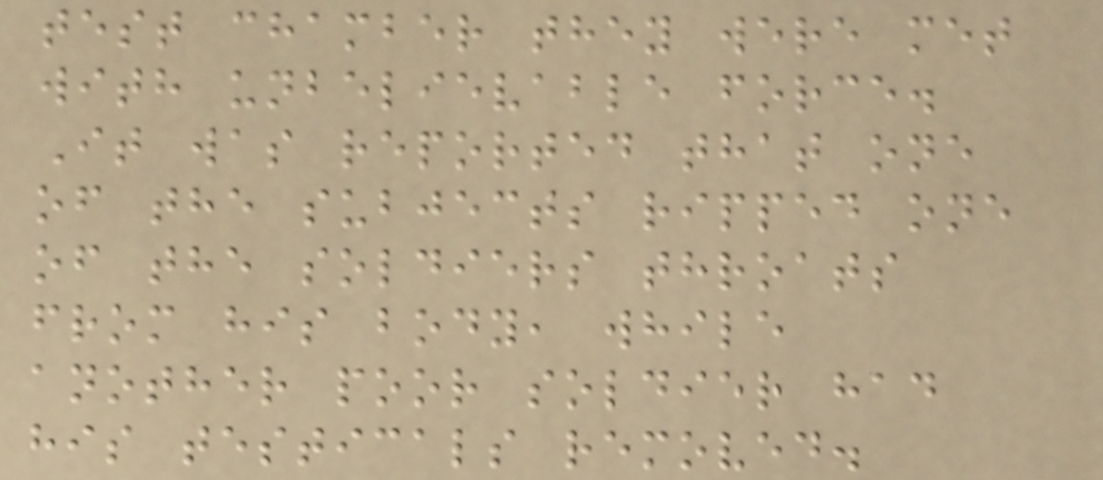test chamber they were met
with unbelievable force.
It was reported that one
of the subjects ripped one
of the soldiers throats
from his body, while
another poor soldier had
his testicals removed.
